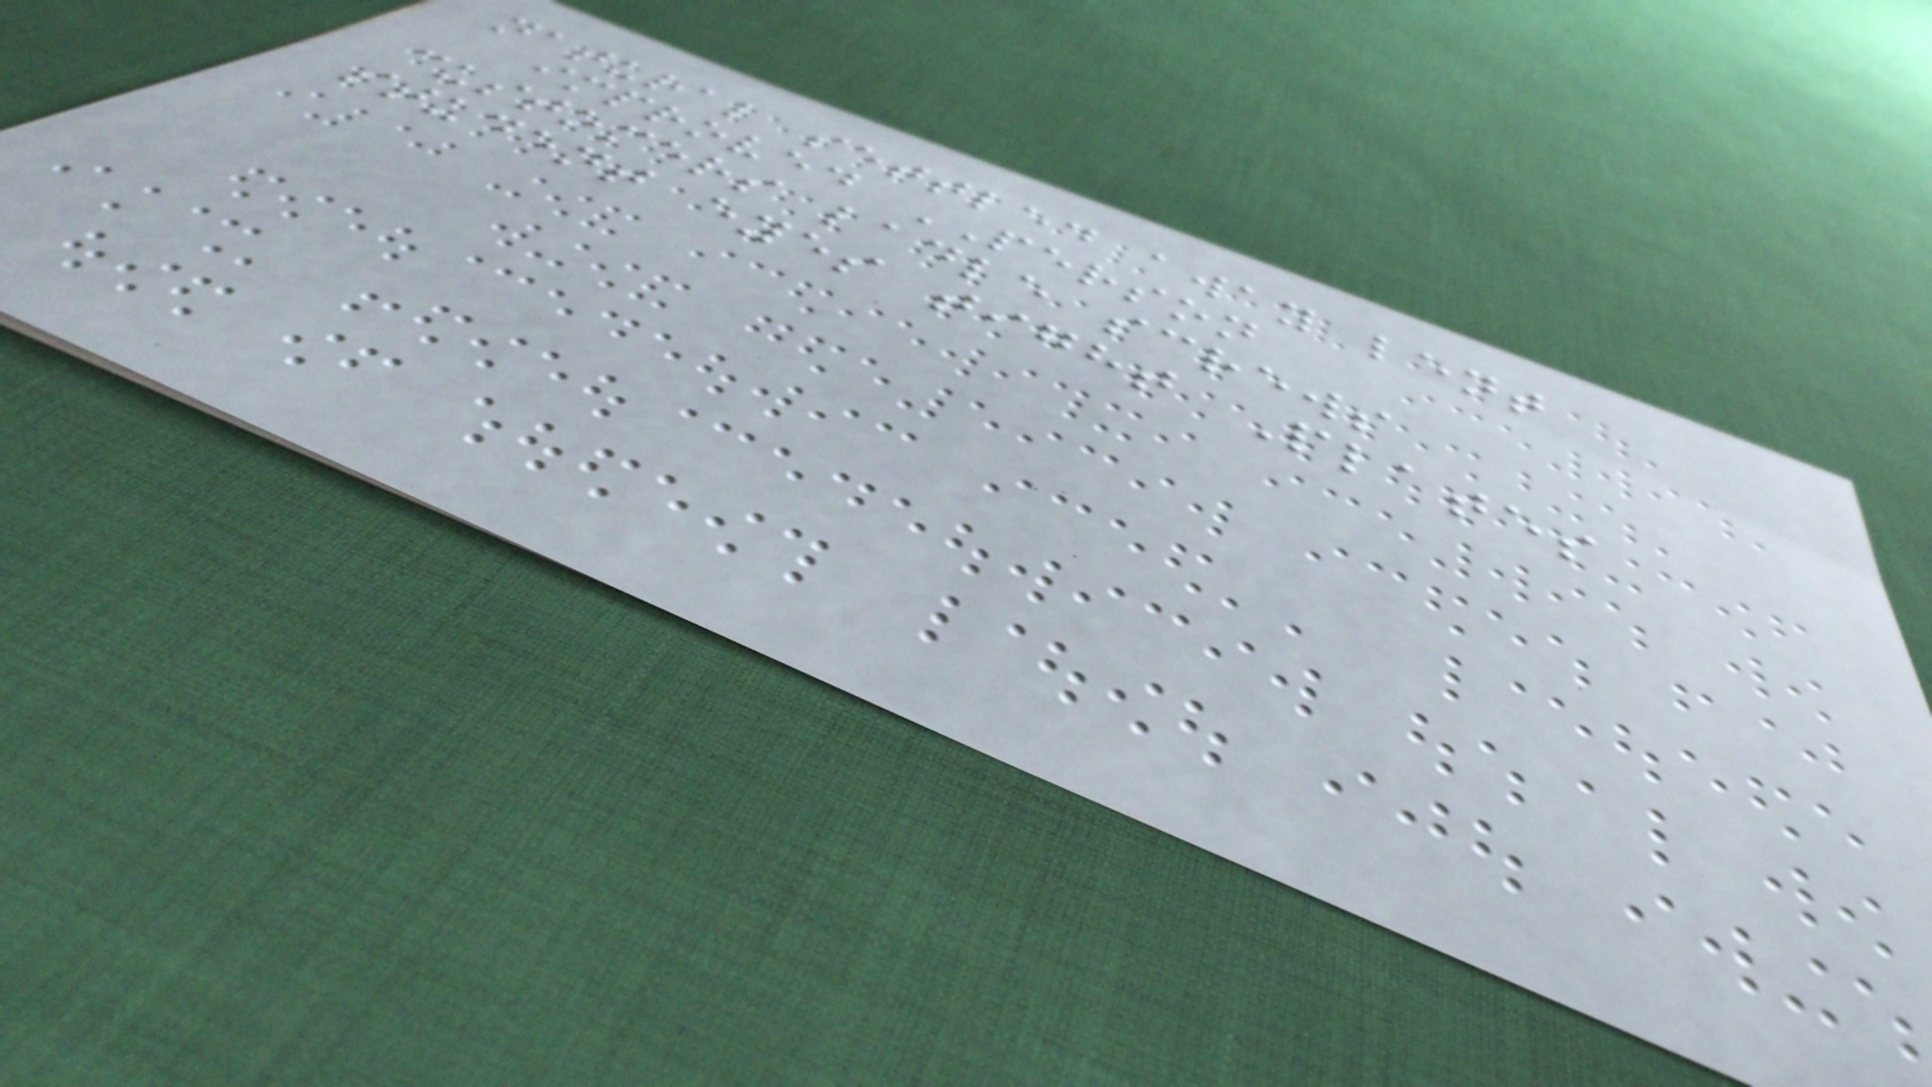natural settled away lent
improved PERSON
customers ladle screws
student eyes tight Plates
